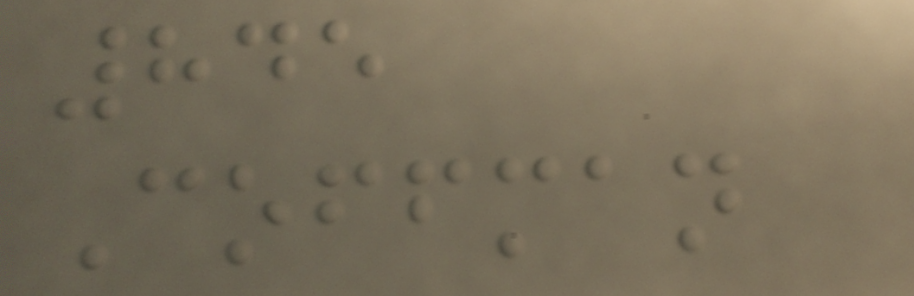845
Coffman
